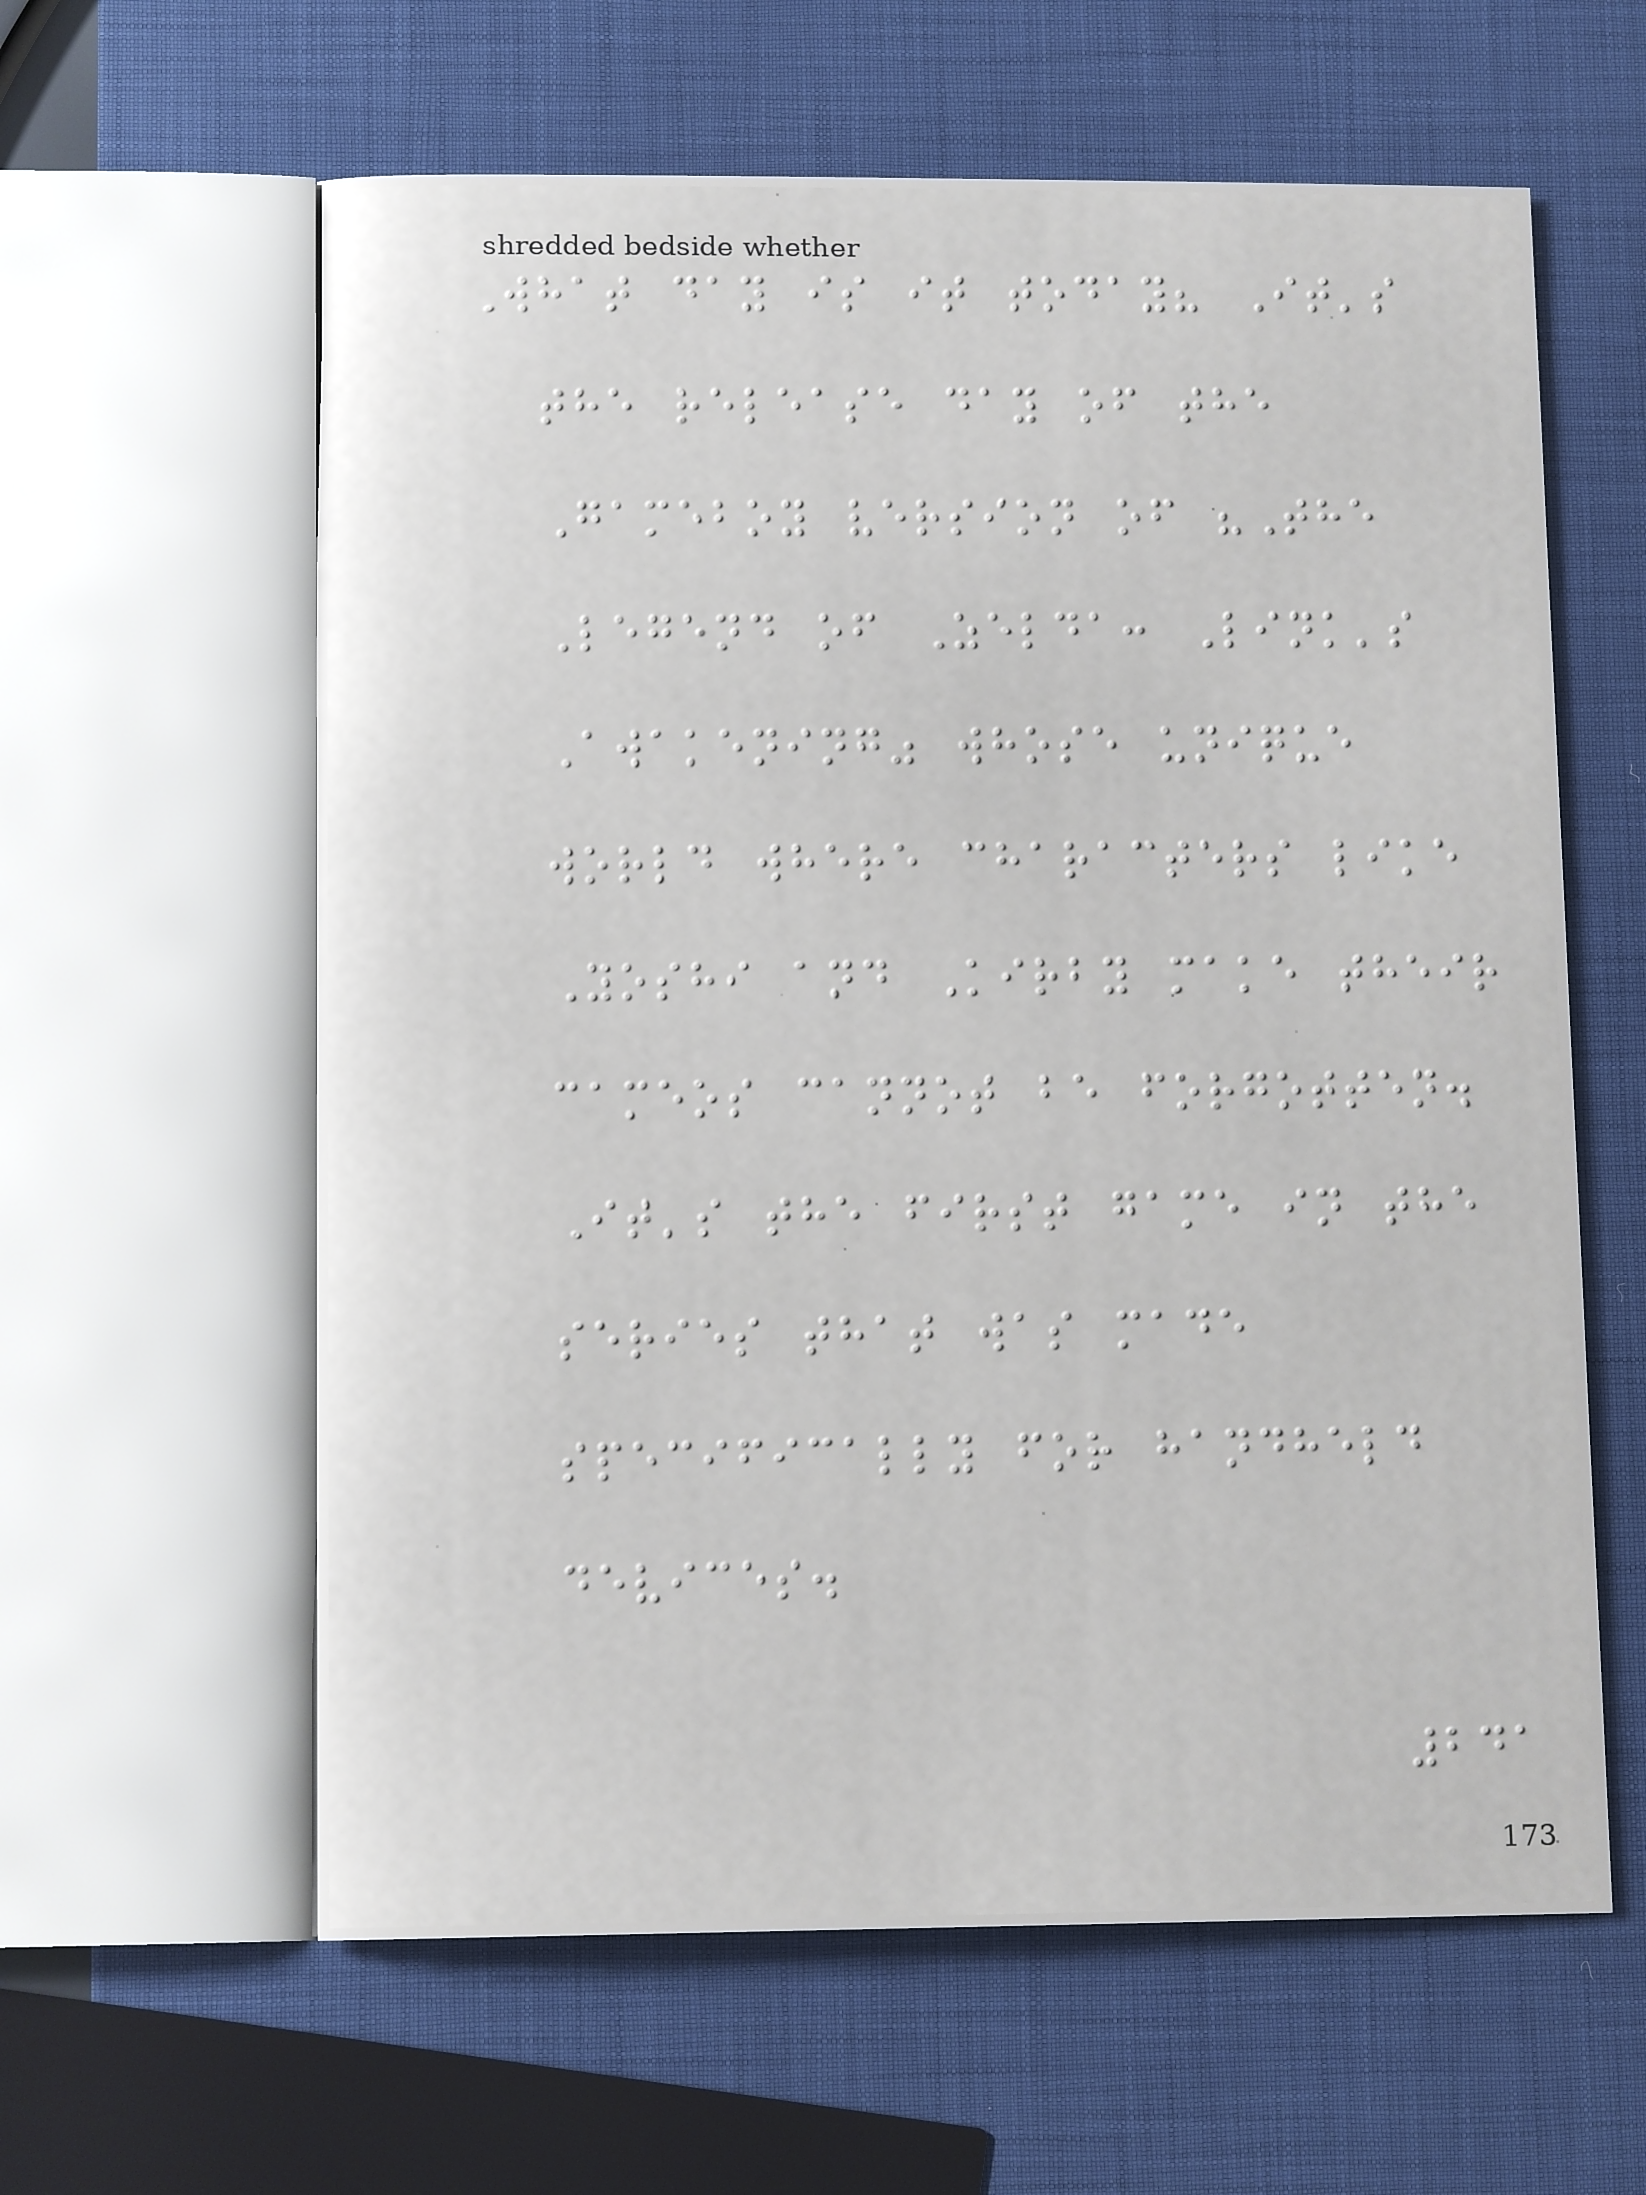What day is it today? It's
the release day of the
Gameboy version of "The
Legend of Zelda: Link's
Awakening" whose unique
world where characters like
Yoshi and Kirby make their
cameos cannot be forgotten.
It's the first game in the
series that was made
specifically for handheld
devices.
241
